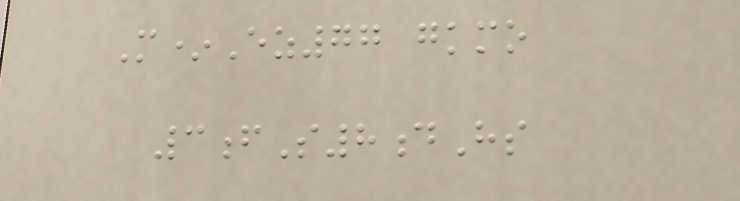M*Ez77 gkmo
3fS8dHs
